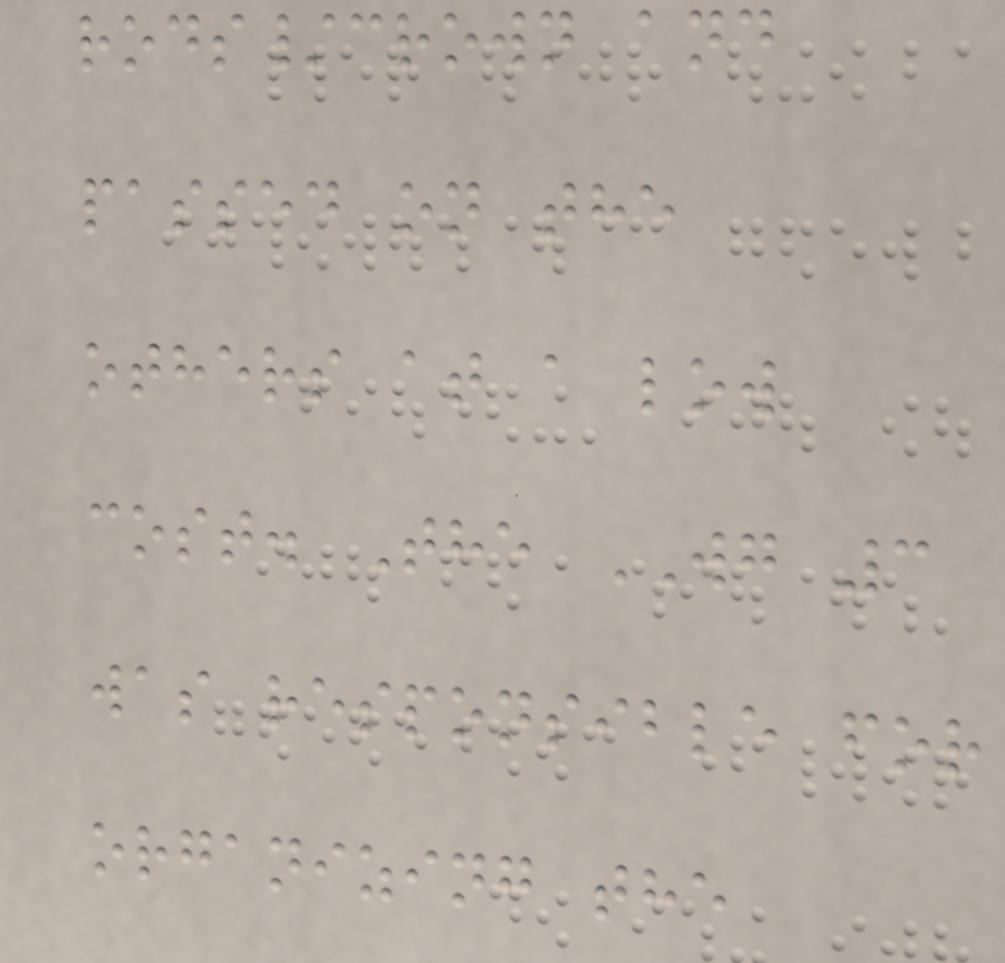rods/crown and
passed on the
others at a low
cost. The WG 3
was responsible for
organizing the
